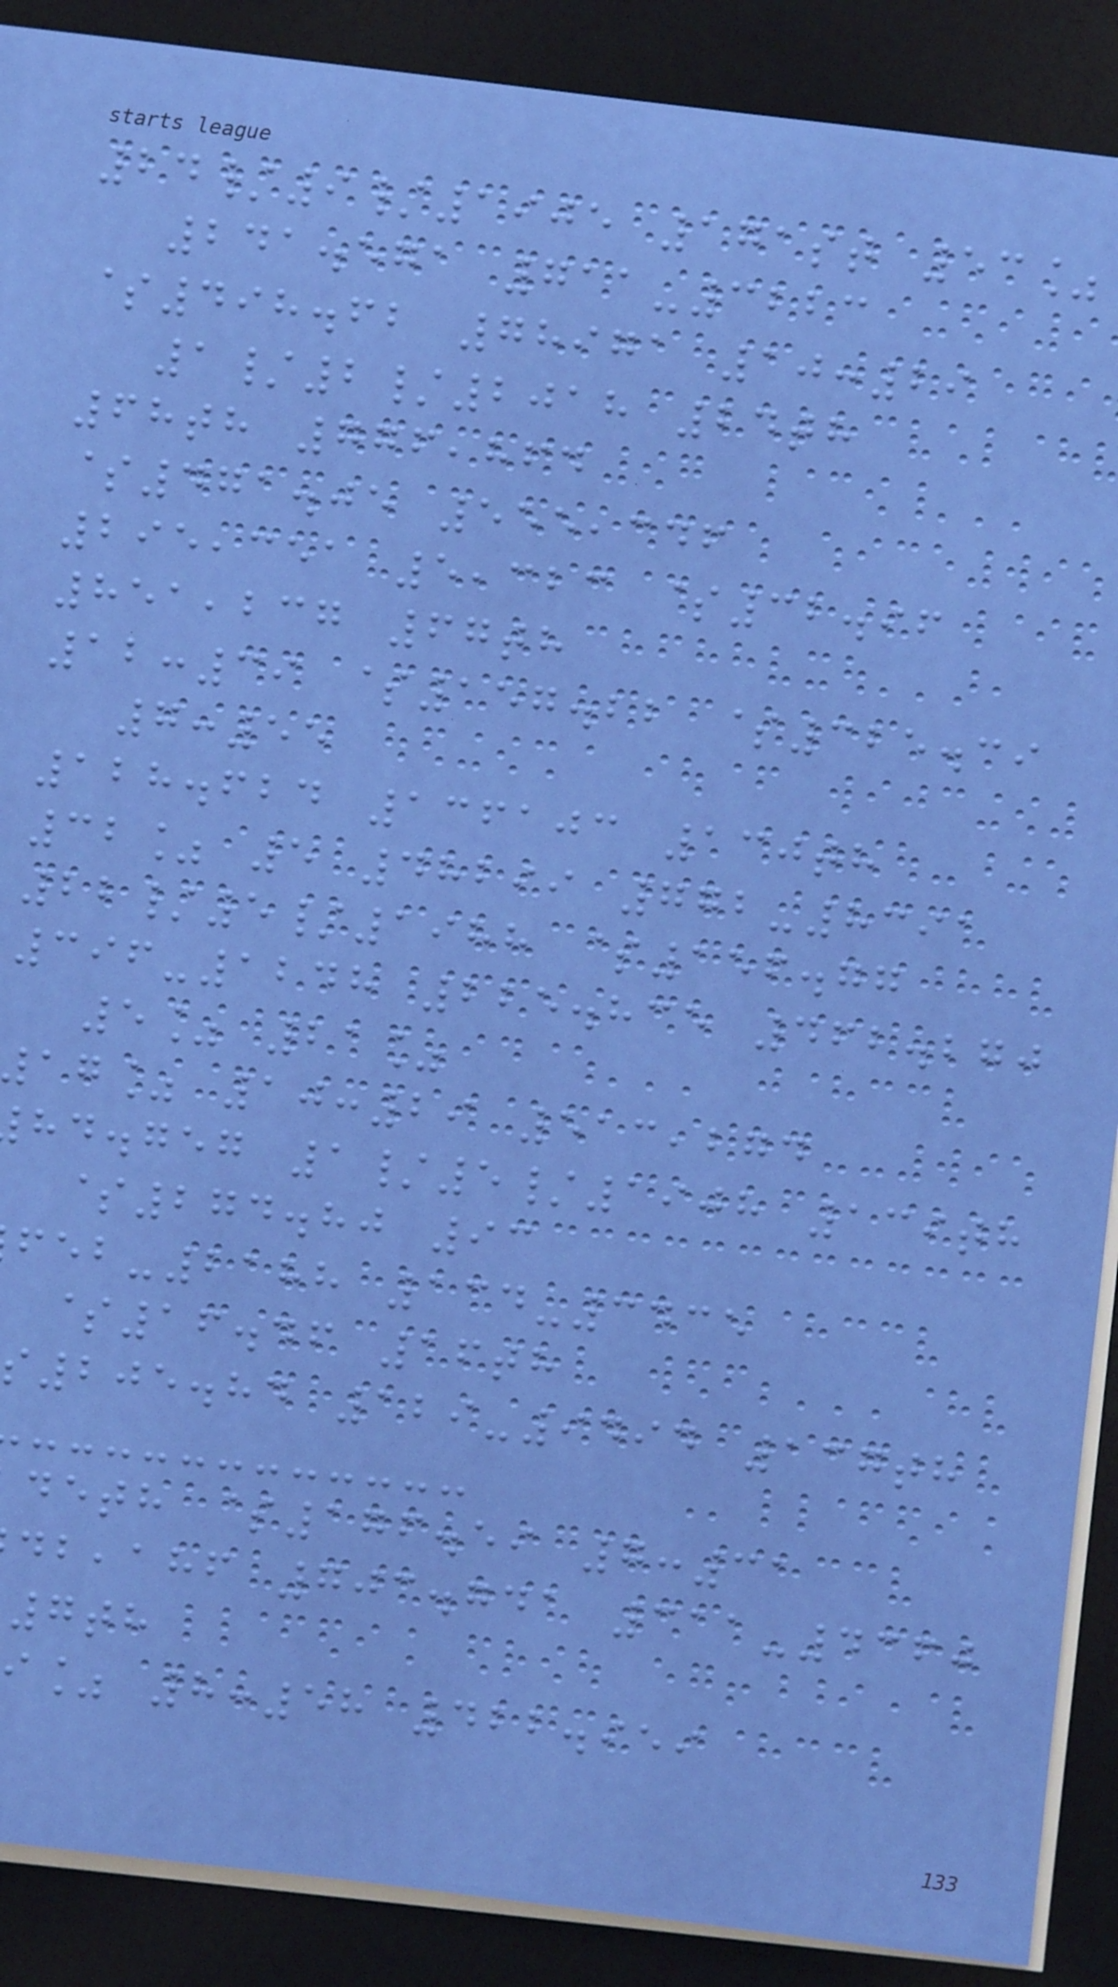24/9/1905 171st 53%
241.571 711-3223
$498.62 78971 10:29
1/2/2018 24th
68th 776,864
$471.05 555,346
295,351 5,323 $32.96
851,237 67th
12:39 $157.22 $325.39
7:55
128.624 136103 130th
32% 5 48299 772-8391
22/5/1988 $156.77
396-1248 225.835 462.270
5% 21%
ag% 10:29 513,274
hd.geg 1/5/1908 139th
$274.80 93
-2188 134-3435
$16.46 16th
205.84 129-9494 137th
deth $176.59 7:31
,ahf 703.741 311-4360
7th
i% 8:58 422.959
